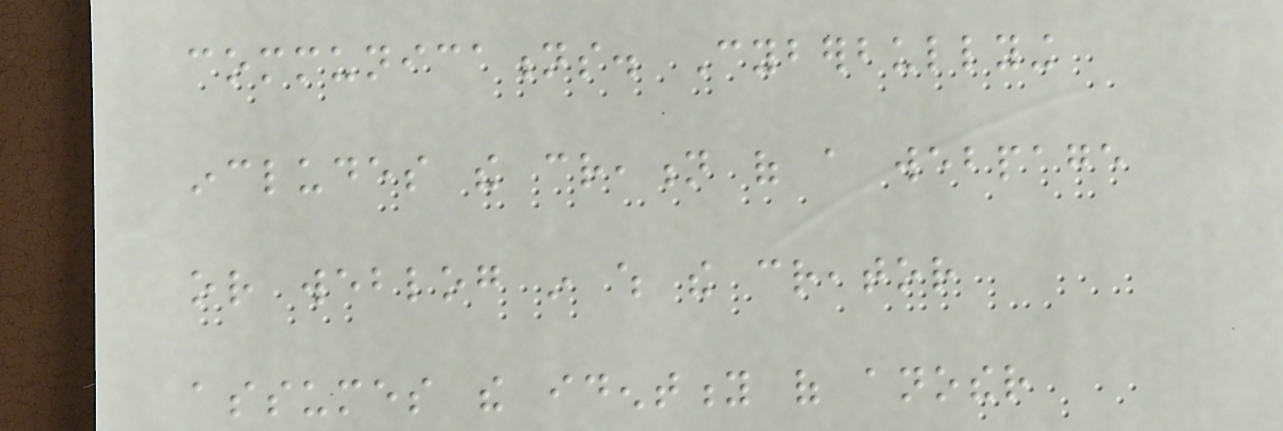communications. Cyberbullying
includes the creation of a webpage
or weblog in which the creator
assumes the identity of another
